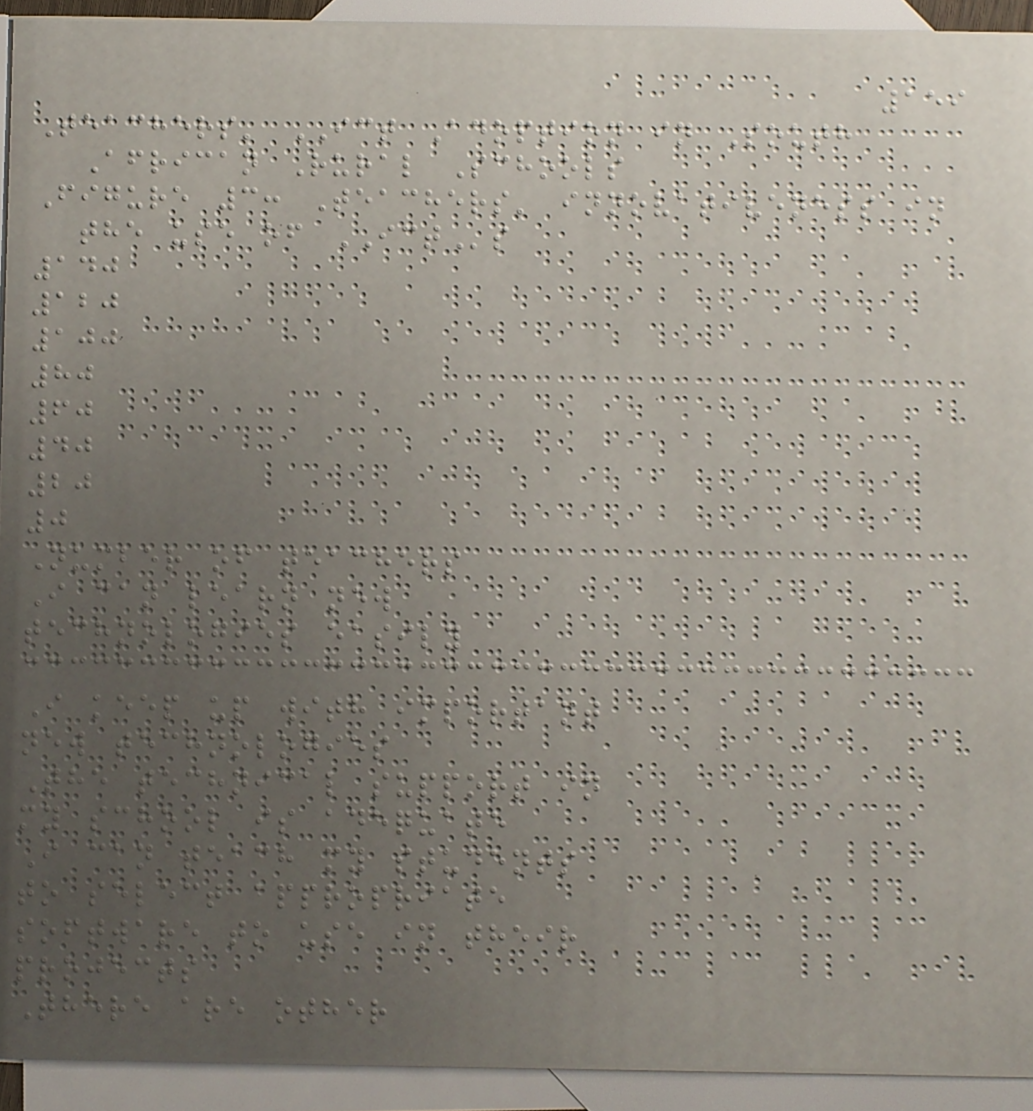159
Teachers' ICT Adoption in South
African Rural Schools
Figure 3: Teachers' innovativeness in
the use of ICTs
140
120
100
80
60
40
20
0
Number of teachers
I can learn new
technologies easily
I keep up with important
new technologies
The technical support in
my school is adequate
I can teach my students
to select appropriate
software to use in their
projects
There are other
